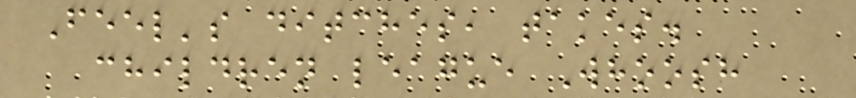Feel's ditches, takes.
children league Whoosh
